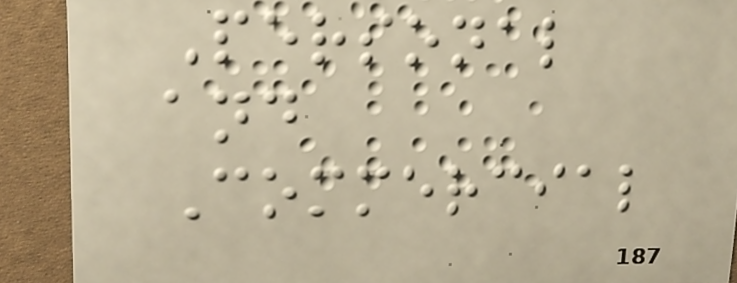Personal
and
Commercial
